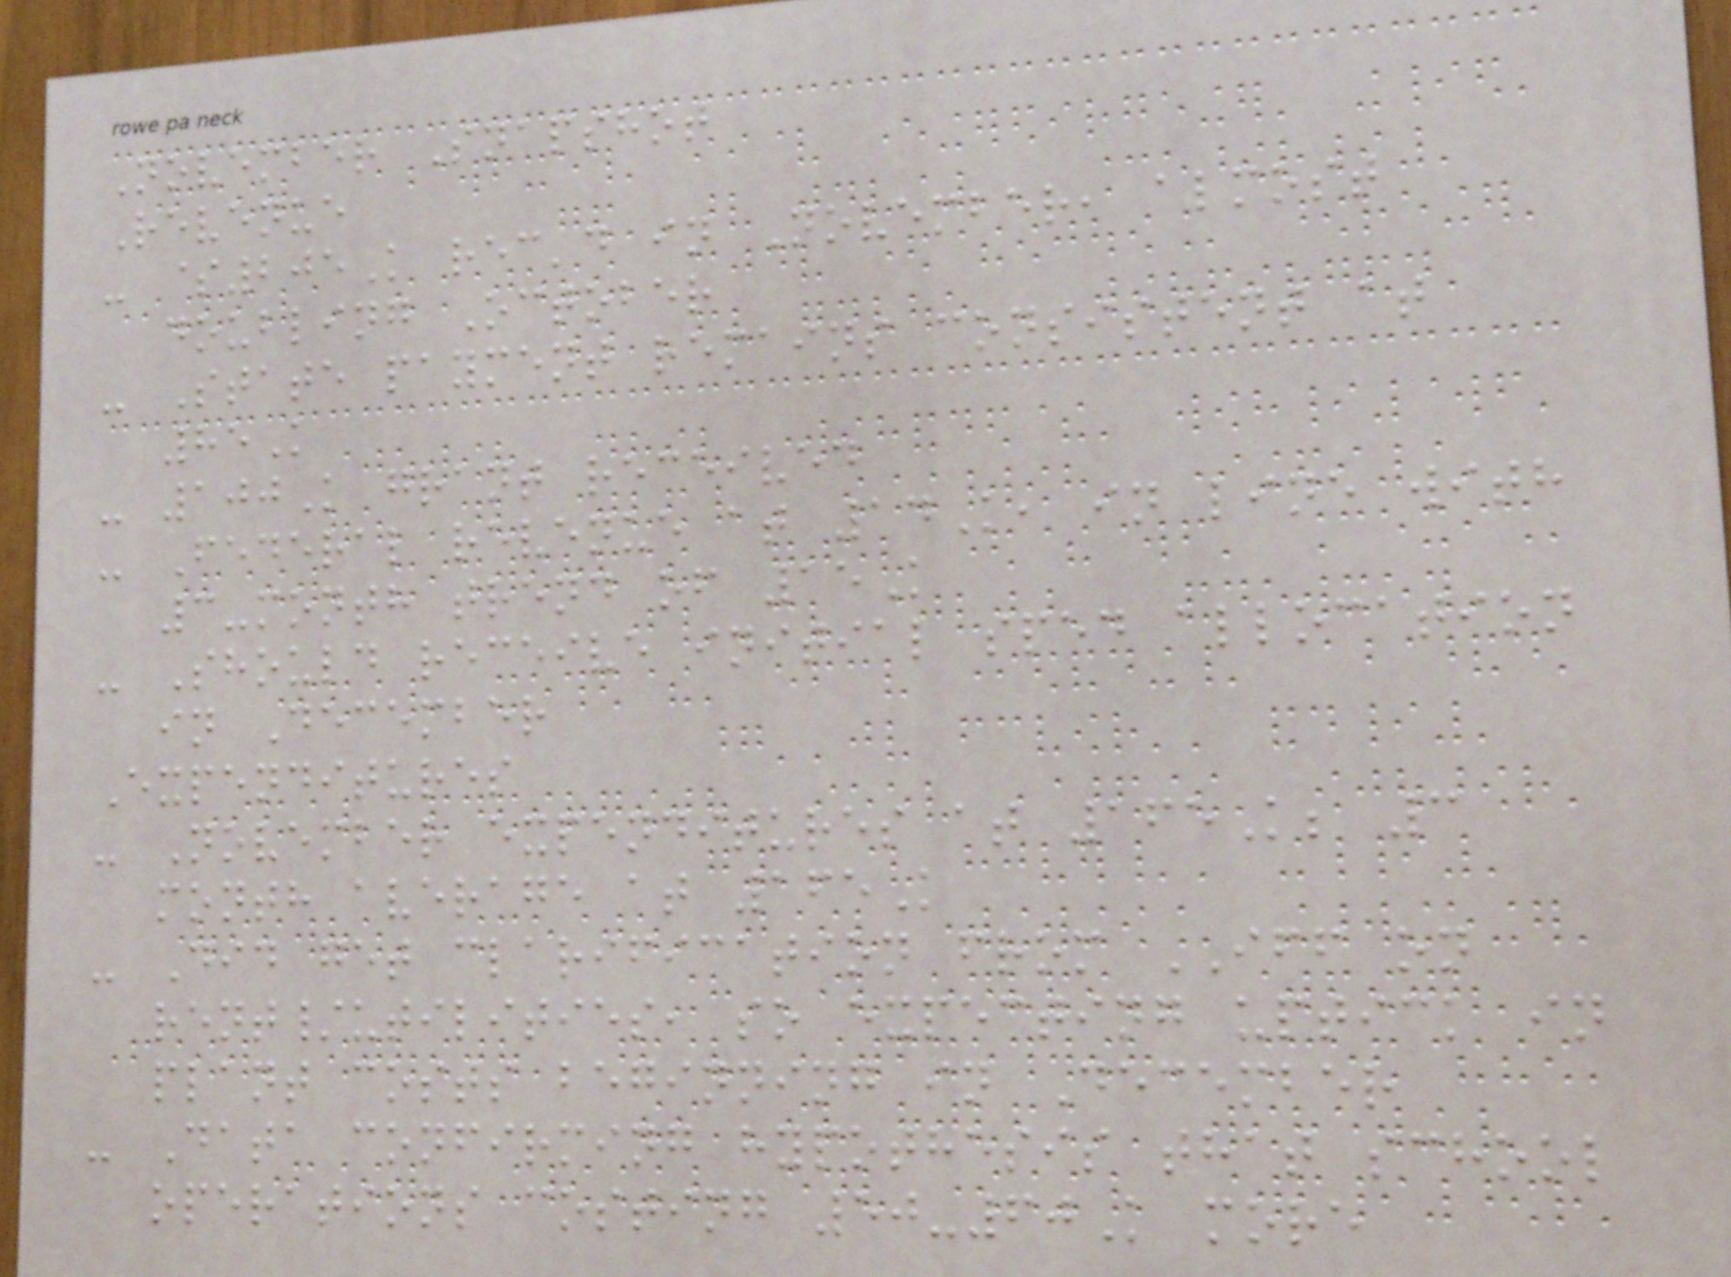November Snapshot
Revenue
- $205K rec'd in November, almost
doubling October
- State payment remains consistent at
85K
- 100K grant received
- Federal revenue at 14K, in line with
3-month trend of 15K
- Should receive initial sped allocation
in December
Expenditures
- November expenditures at 165K; 3
month average at 165K
- Did get clarification from IFF on
rent/utilities, so expecting uptick in
plant costs beginning in December
- Data confirming hypothesis that school
operations costing 50-60K more
